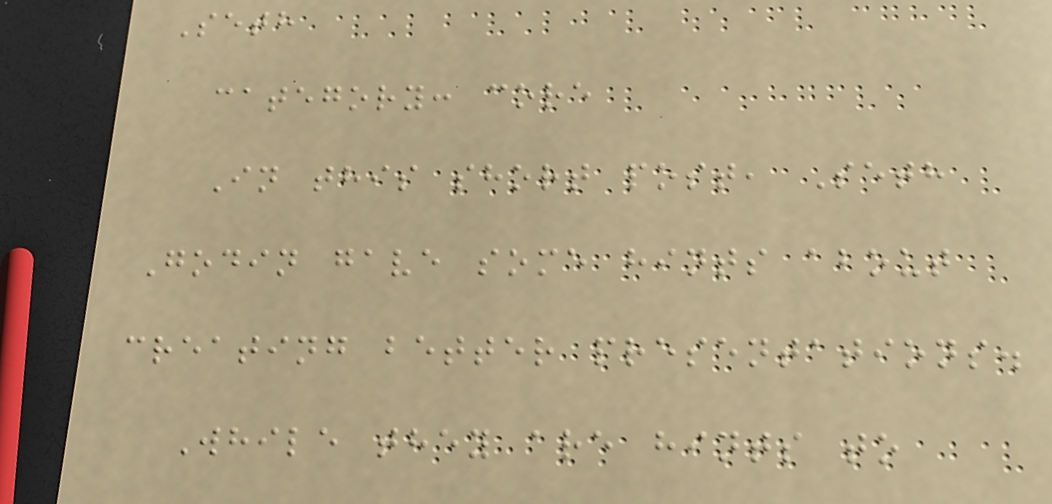Seth
category: core
In this short post, Seth
Godin gave some hints about
creating better presentations.
While they are hints to
